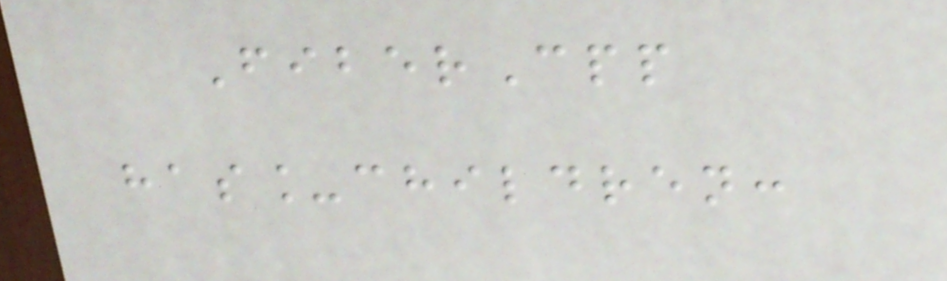FiberCpp
has_children:
